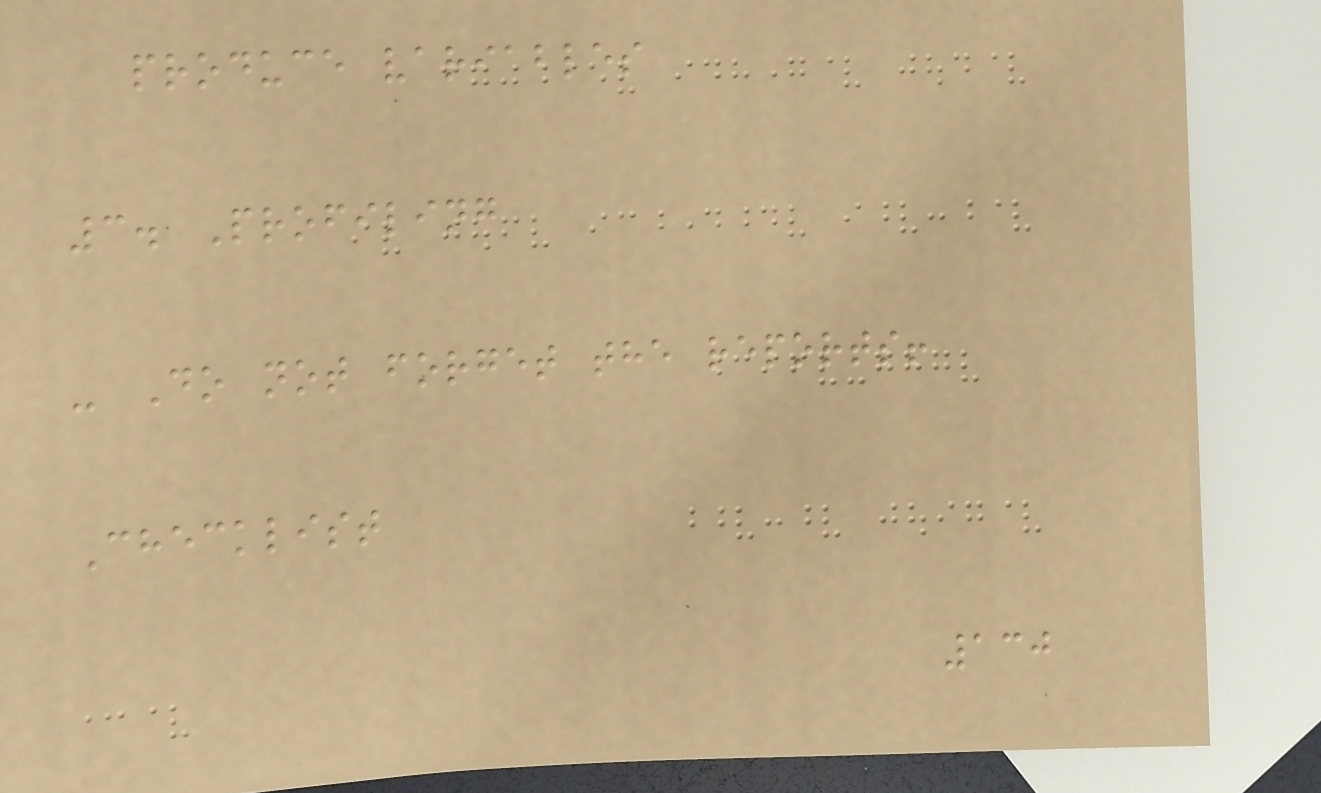produce variables
3. Profiling
- Do not forget the reports!
Checklist
130
